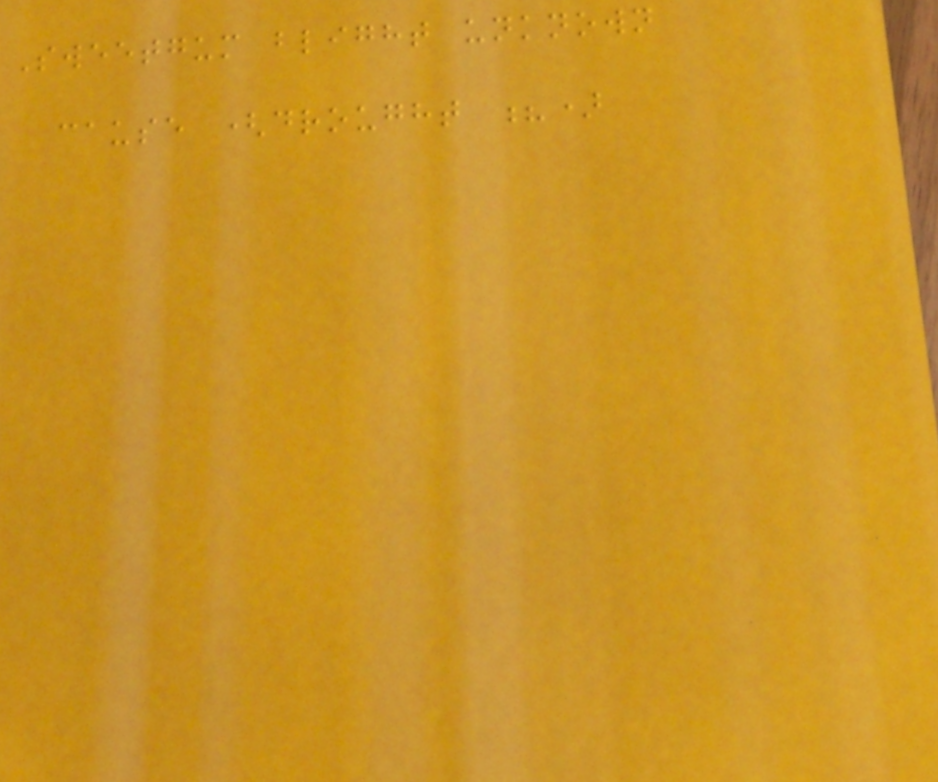Sweetgum blight unknown
cause (drought ?)
